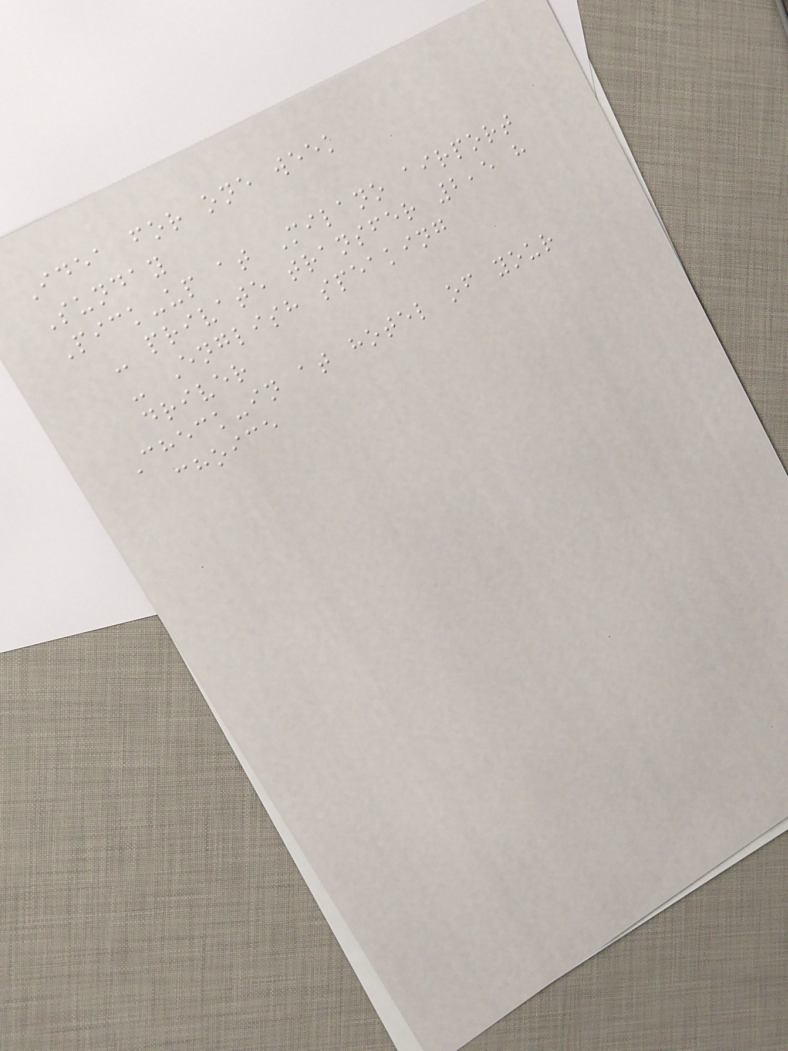Idea for one week
Sunday
Pick-up at Milano airport
- private transfer 2,5 h
- English speaking
driver
Check-in at hotel of your
choice
